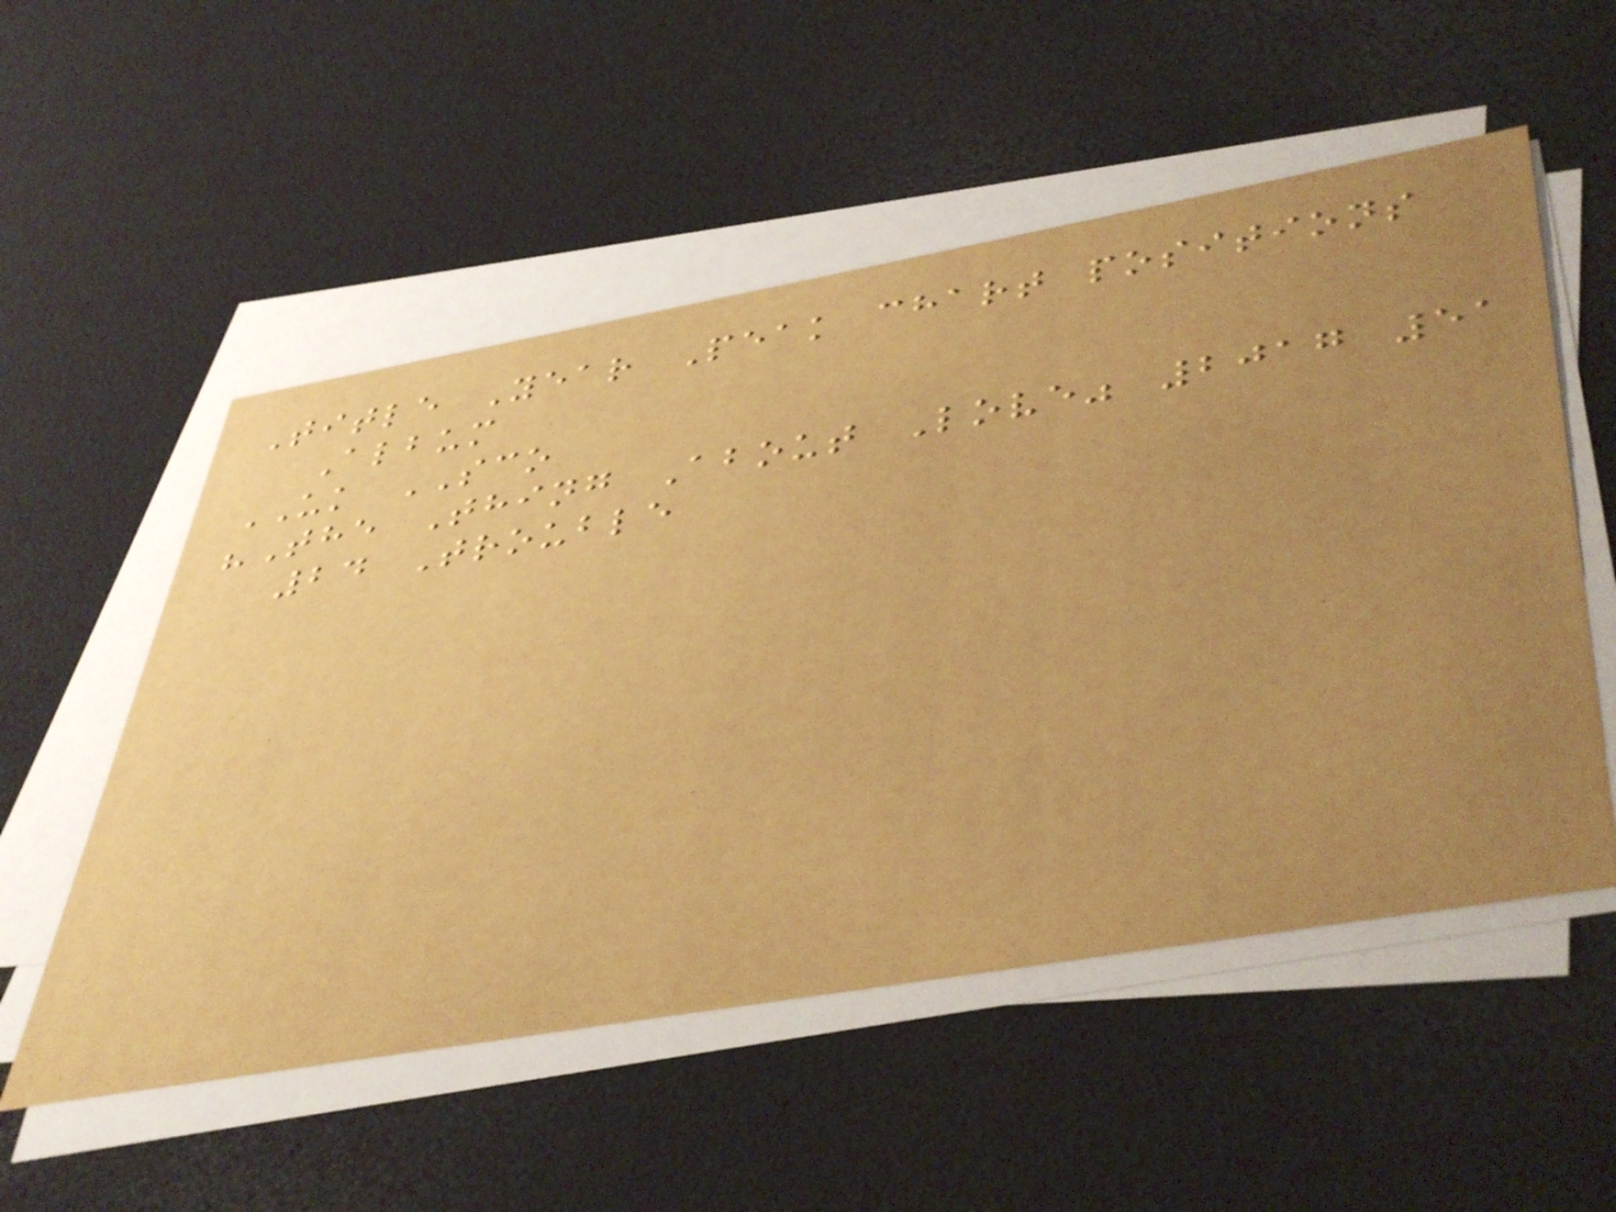Title Year Peak chart positions
Album
UK SCO
"The Thing About Love" 2017 51
24 Trouble
